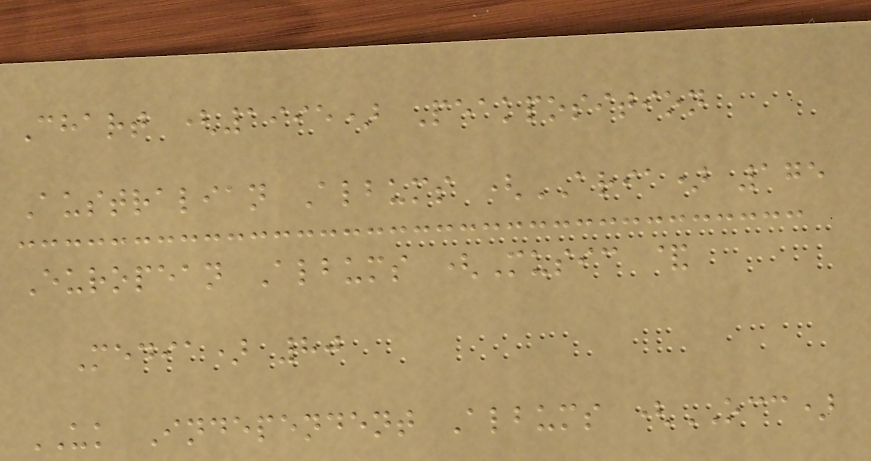Chart (1995) Peakposition
Australian Albums (ARIA) 175
European Albums (Music &
Media) 80
UK Independent Albums (OCC)
